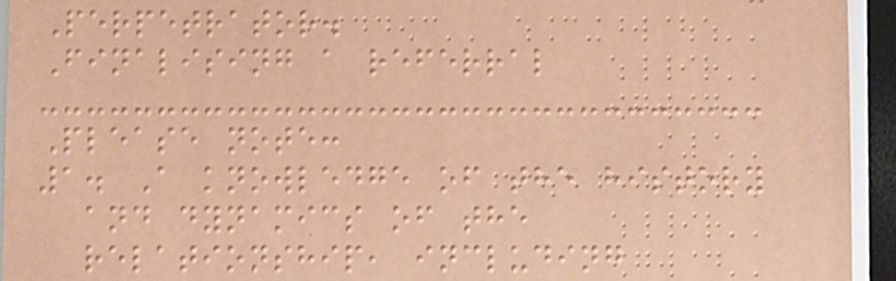Perpetrator.
Finalising a referral
Please note:
1. A knowledge of the history
and dynamics of the
relationship, including
